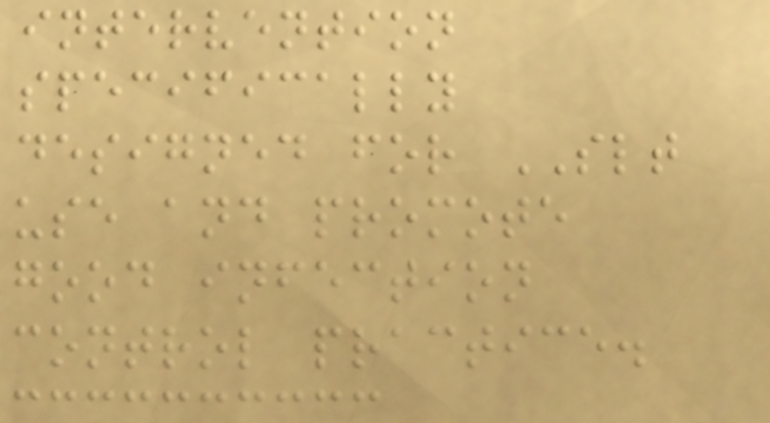intervention
specifically
designed for SLT
use and promote
good infection
control practice.
